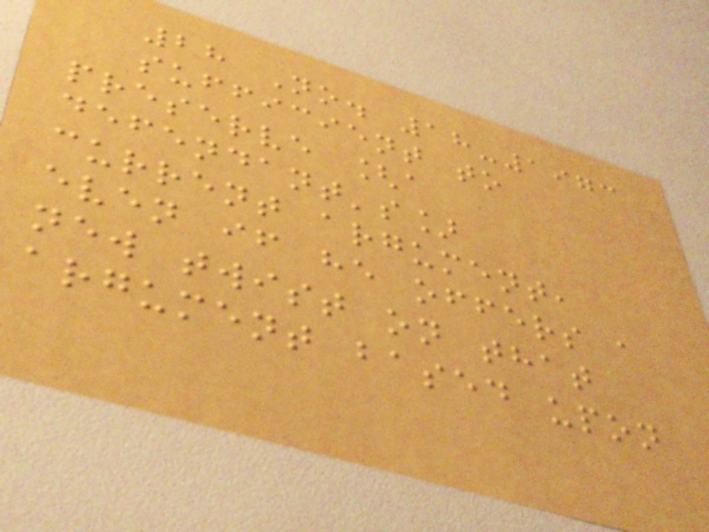28 No. 18-1973
sufficient to
preserve [a
defendant's]
current argument,
even if he offers a
new twist on that
argument based upon
